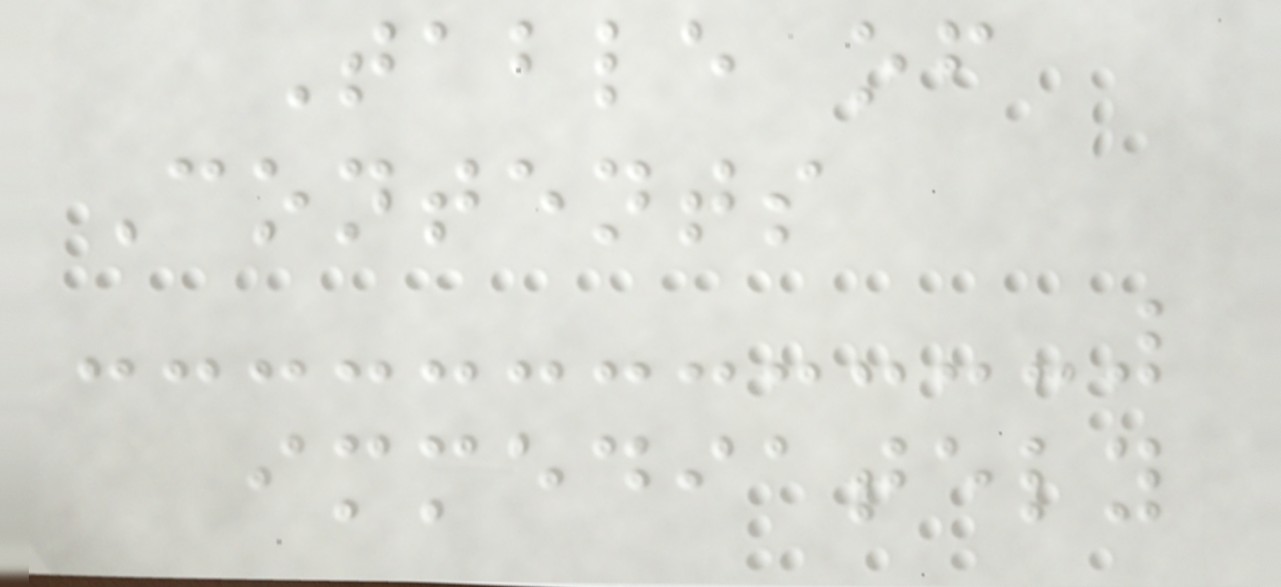Table of
Contents
immediately
